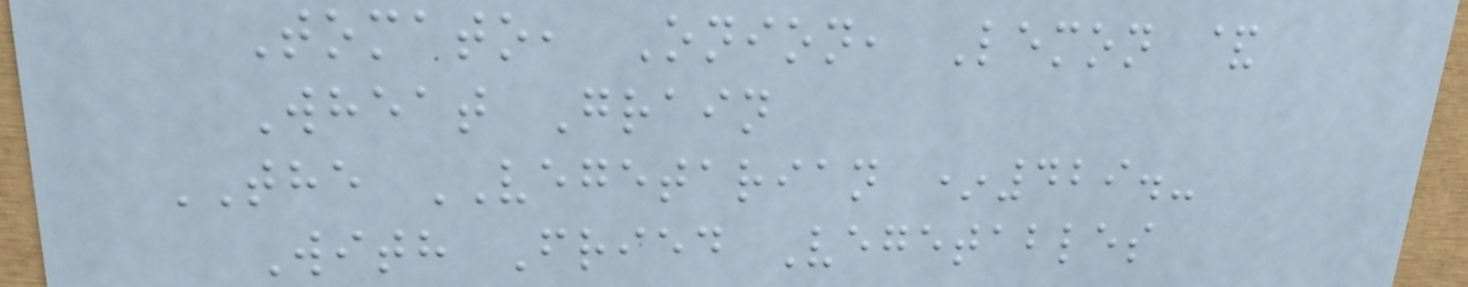Tomato, Onion, Lemon &
Wheat Grain
THE VEGETARIAN *429.-
With Fried Vegetables
